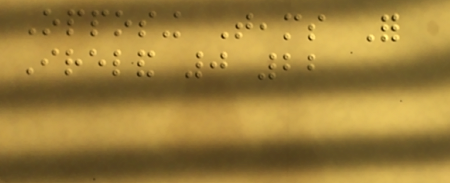Opposing Teams For
Ireland 0 22
